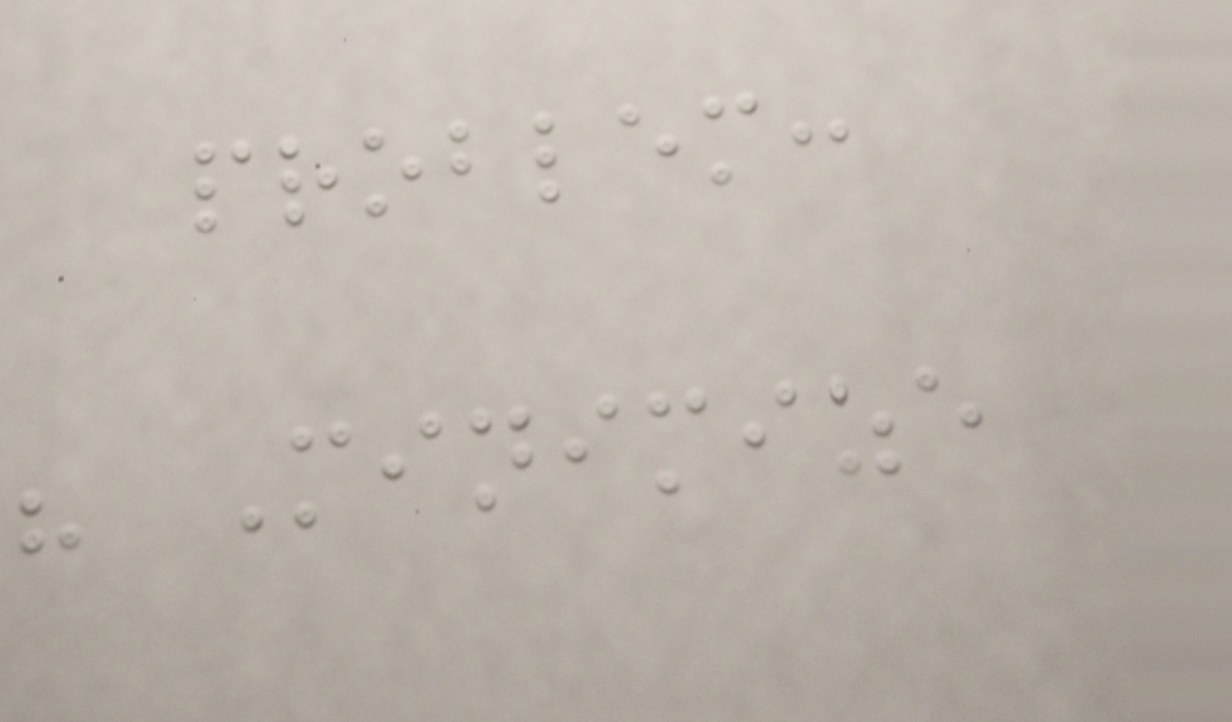problem:
" Minimize
